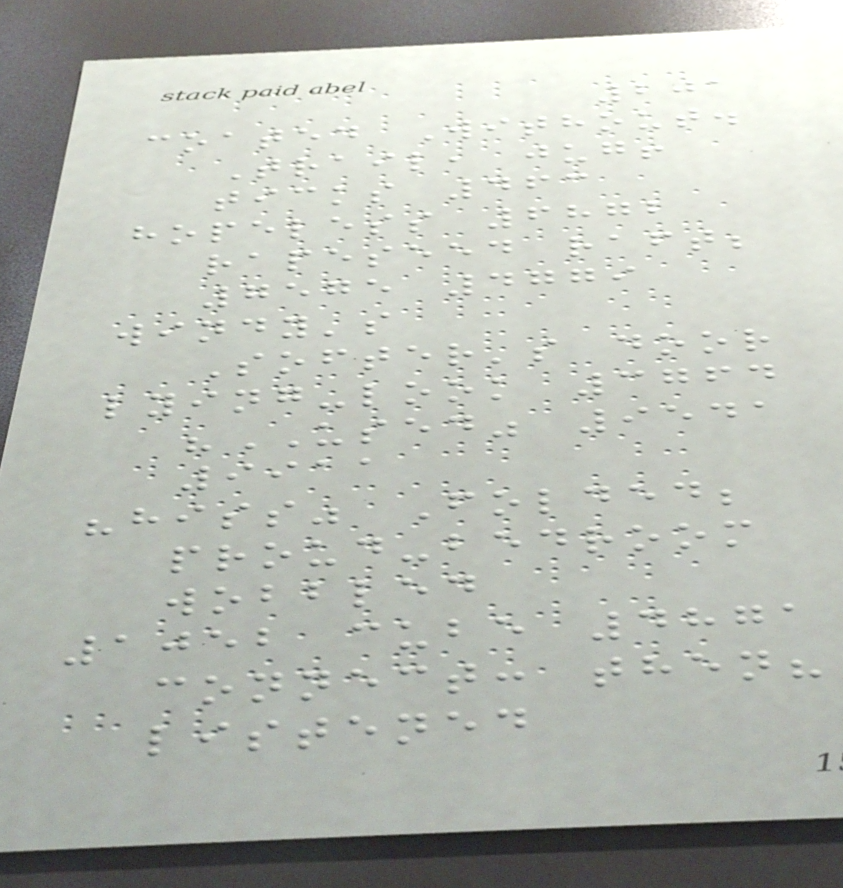201
coated Without.
Trail, jug!
ticks 463
hopeless 6872
rapeseed raft;
7575 4779
windy's
Softer's door
lying-look 3764
"USED" 9541
9911
"hiss" Folded;
proud-bedroom
wobbled
1052 cube 4871
connect: then?
listened
